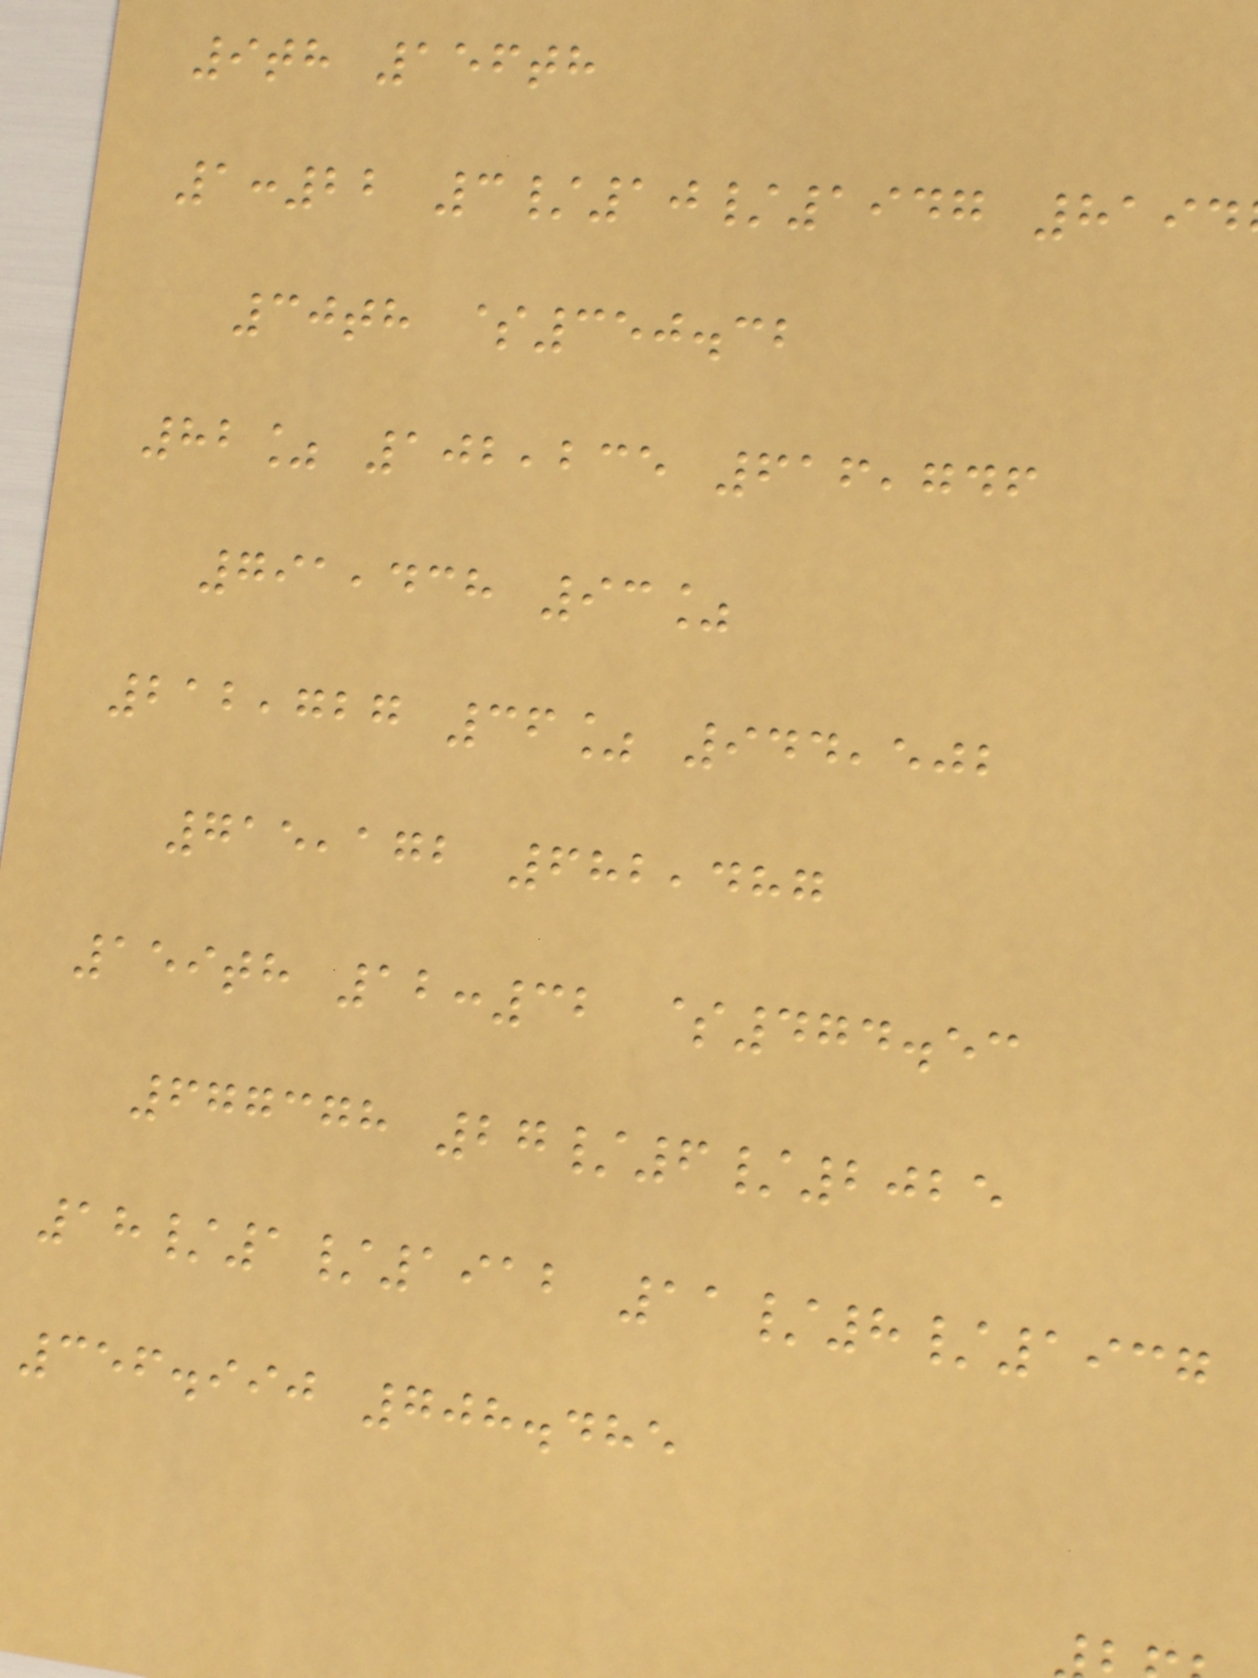9th 156th
1:22 3/10/1947 8194
30th $350.32
82% 102,235 616,746
791,438 93%
212,727 36% 944,502
715,172 682,487
159th 12:32 $474.53
677378 27/6/2025
18/1/1912 11/8/1937
356.990 708.485
